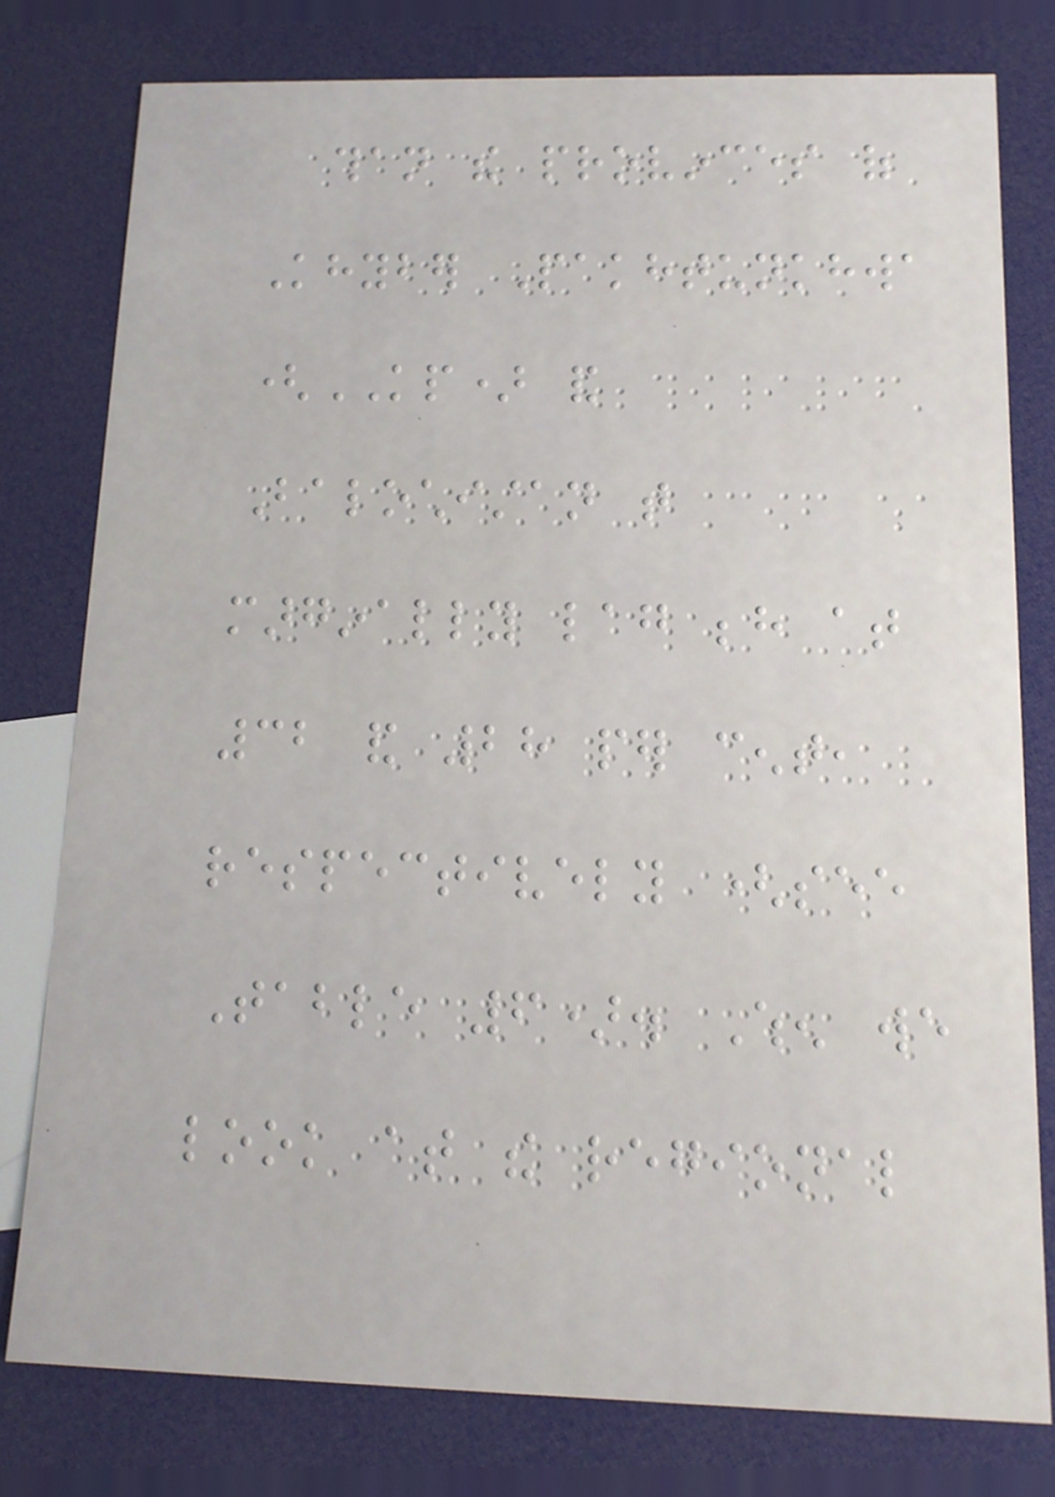than the provinces of
Khyber Pakhtunkhwa
(KP) and
Balochistan that
marginally lag behind at
32 and 28 per cent,
respectively (see
Table 6). When we
look at the regional
